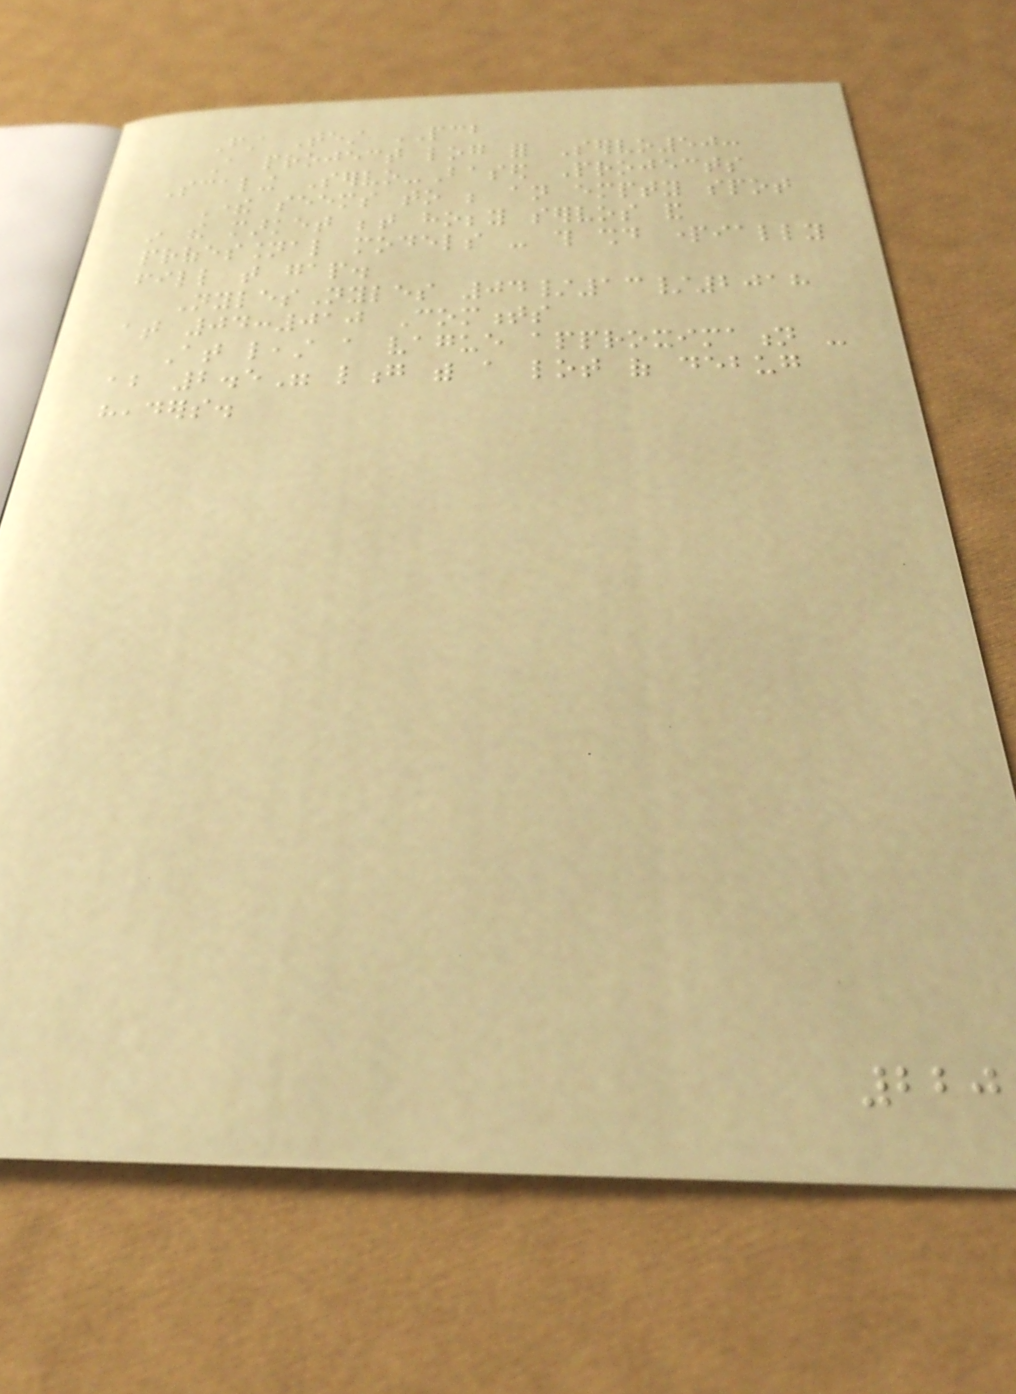First Test PCB
A project log for Servo50:
Scaling Servo-Based Projects
There seems to be an empty spot
in the market between hobby servos and
professional models - this should partially
fill that gap.
NylesNyles 04/13/2018
at 04:010 Comments
At least a vague approximation -
about 2.5" long with a lot of debug
headers.
220
